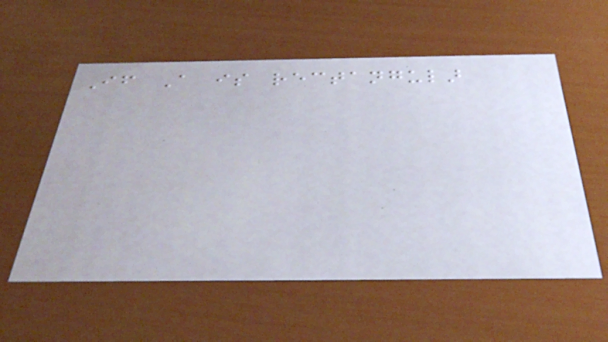If A is rectangular
